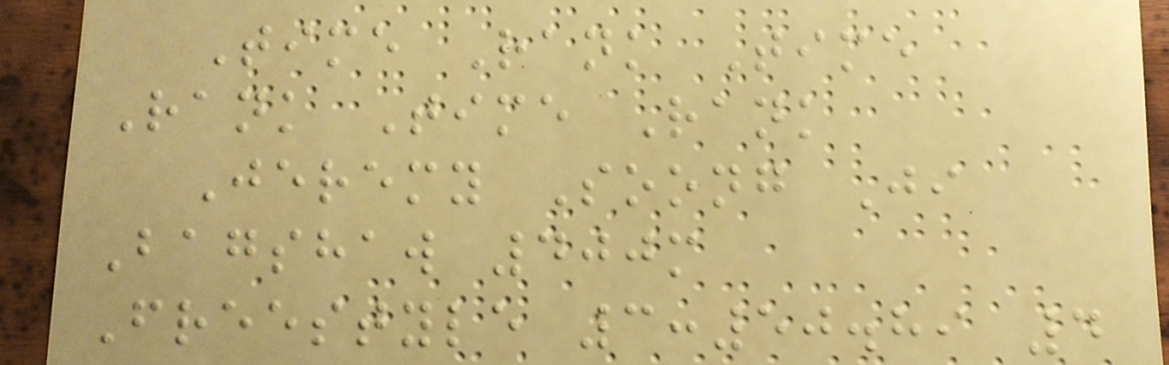Time Rank Time
Rank Time Rank
Jeremy Soong Ji
Bagshaw 400m
Freestyle 3:50.89 4
